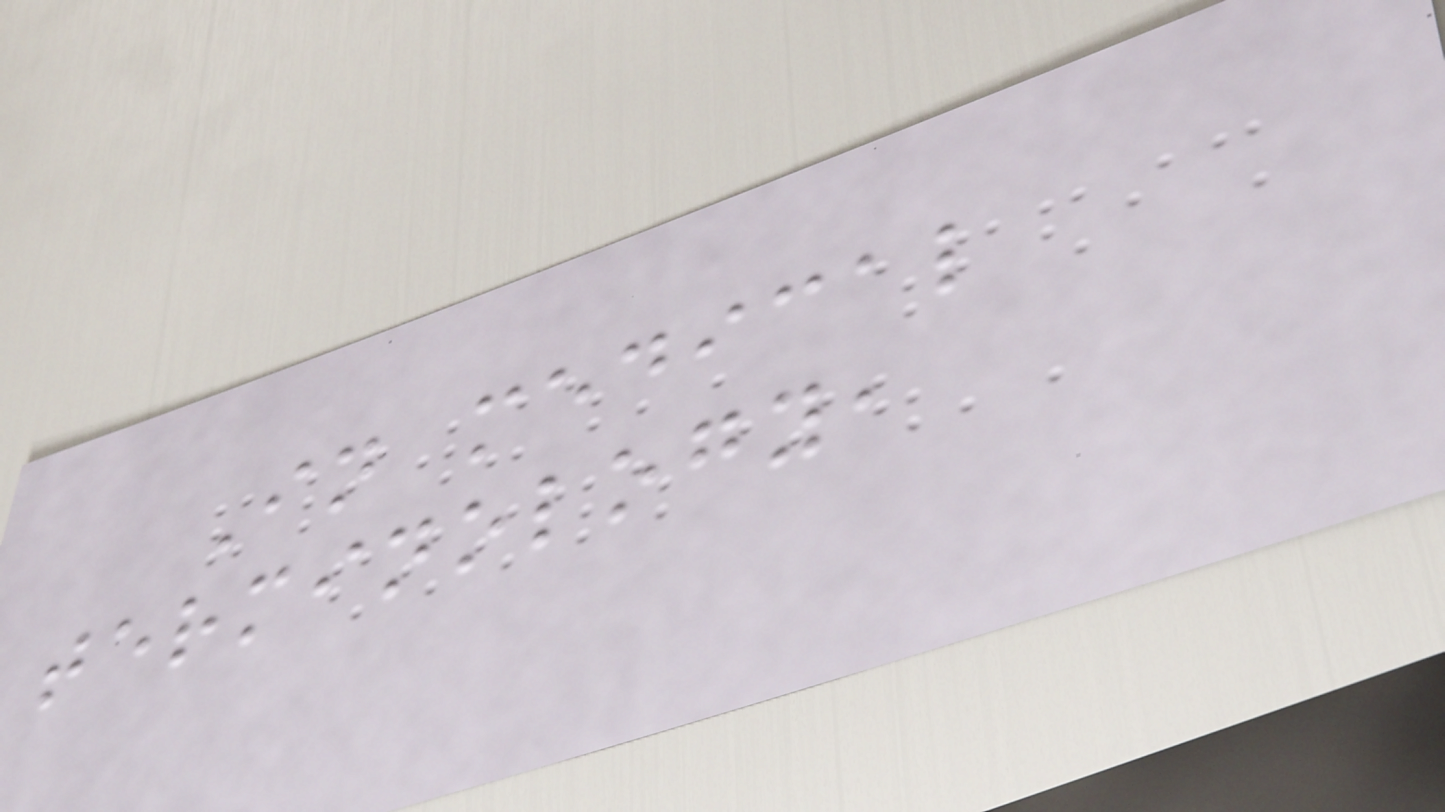In medical
terminology,
